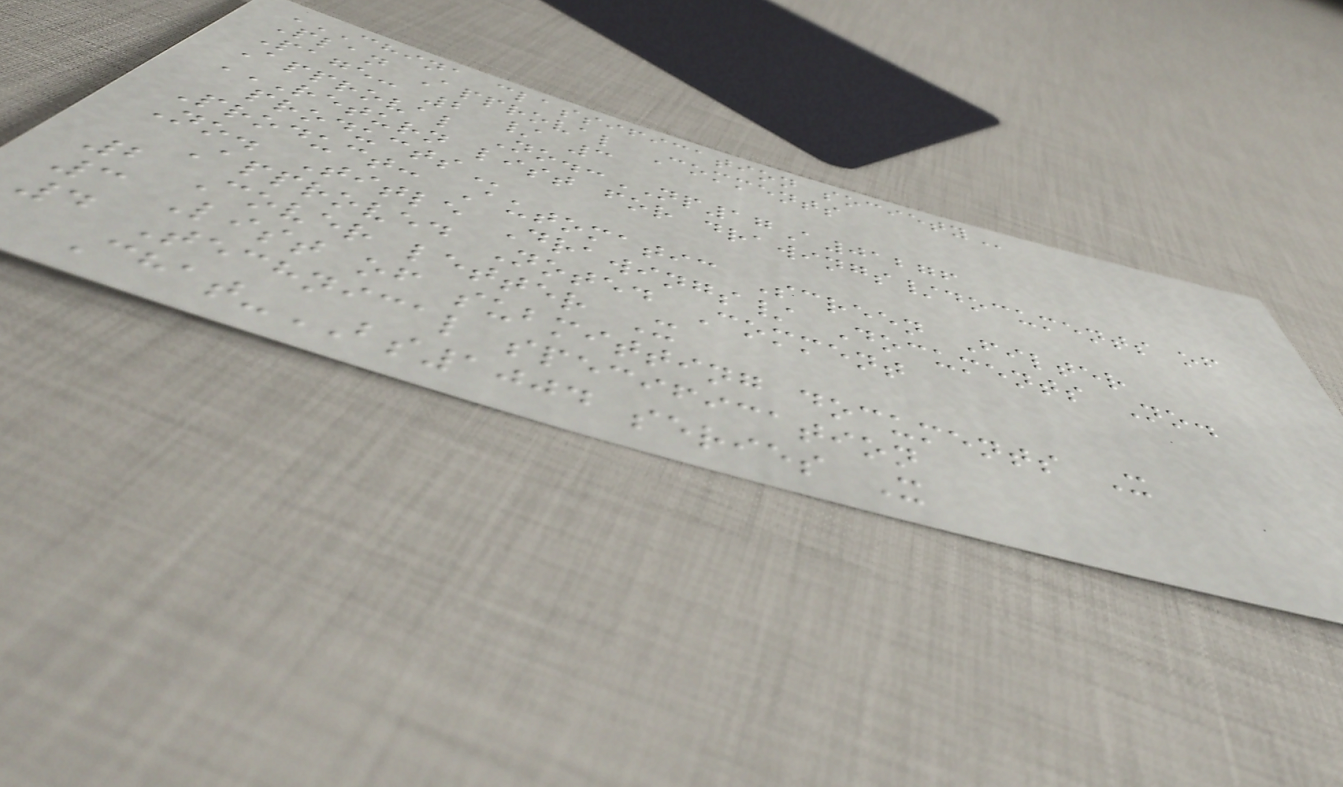CHINA CLASSIFICATION SOCIETY
Plan Approval Comments
Page: 2 / 3
Approval No.:NP17A01276
RETURN LIST FOR DRAWINGS/DOCUMENTS OF
PRODUCTS
Product: Automatic Screen Filter
No. Title Drawings/ Documents No.
Approved Noted Comment
2 Cover letter X
3 List of submitting documents X
4 Technical specification
Chat-BS1004 series X
